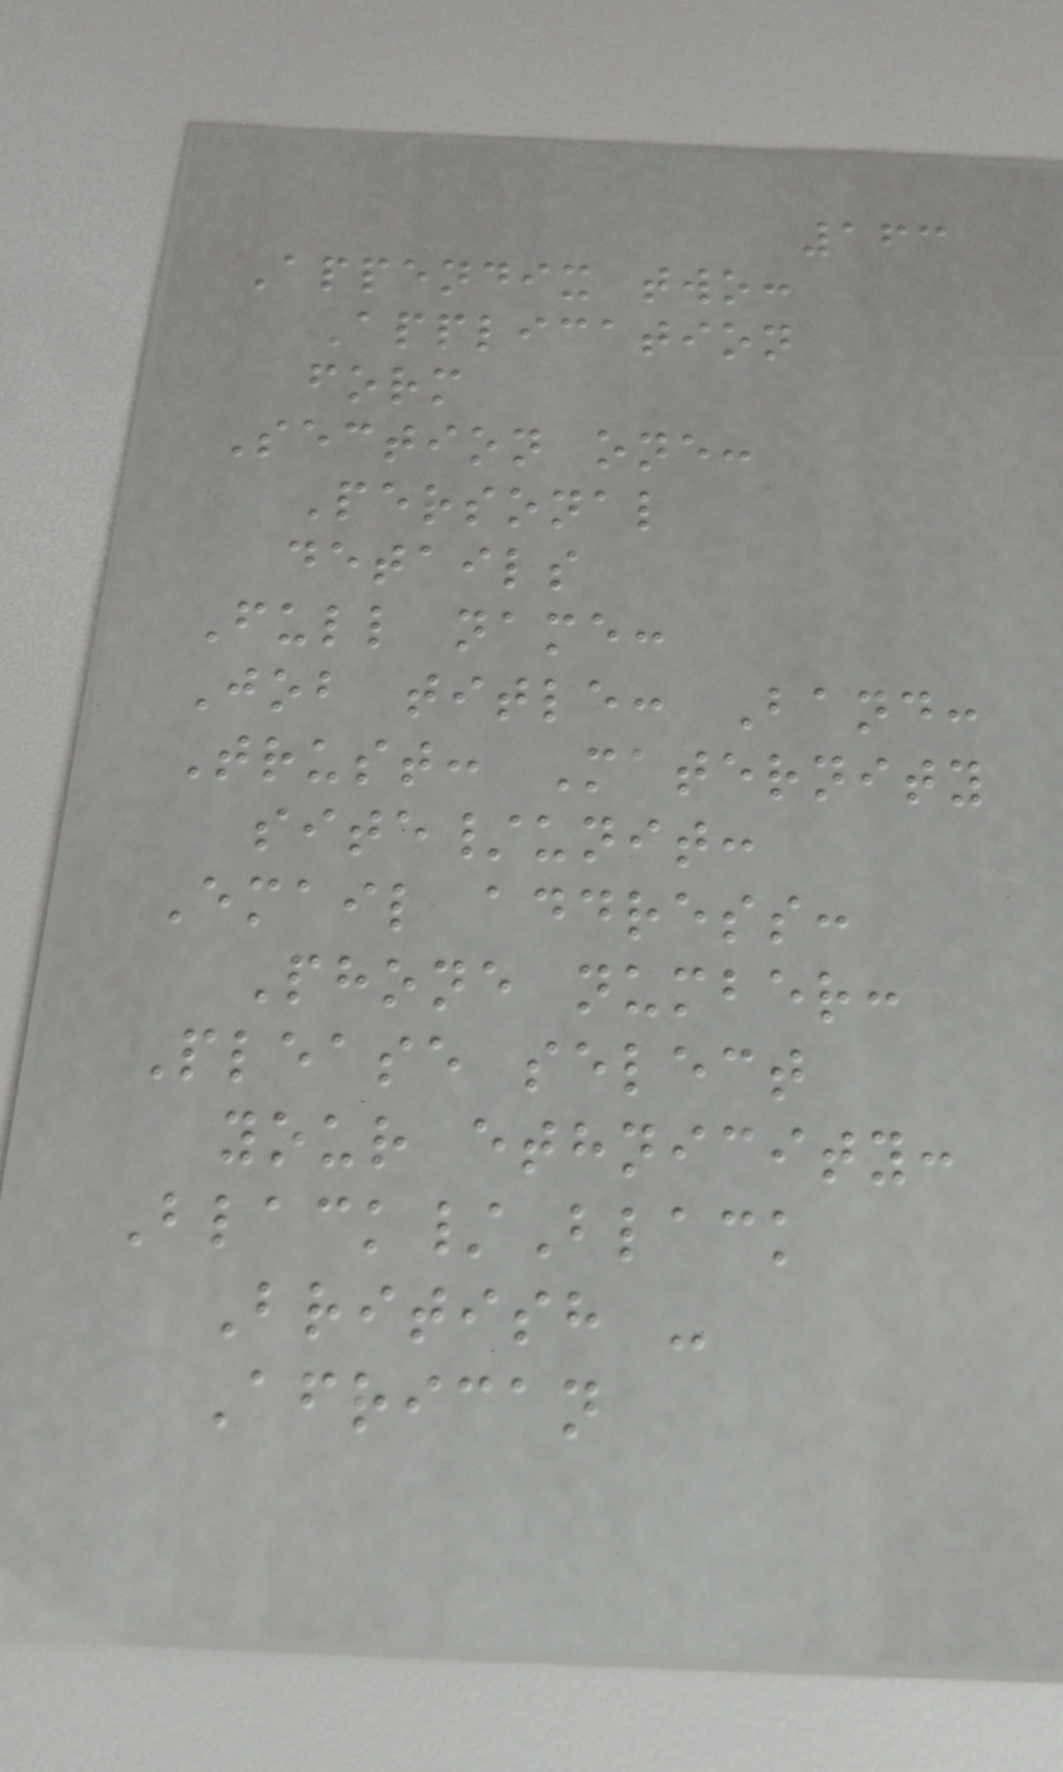163
Appendix two:
Application
form
Section one:
Personal
details
Full name:
Job title: Band:
Trust: Maternity
site/unit:
Email address:
Phone number:
Please select
your ethnicity:
Black/Black
British -
African
